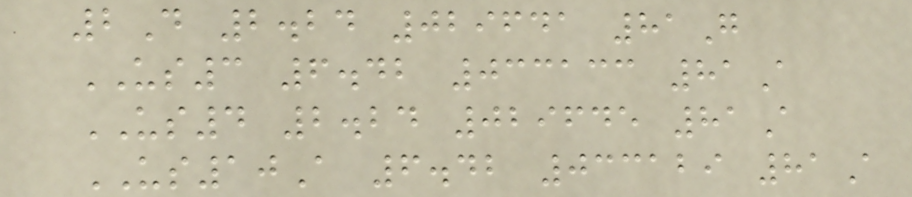2D 2.24 029641 81G
US3 6.42 033133 81A
US4 2.24 029645 81A
US10A 6.42 033129 81A
